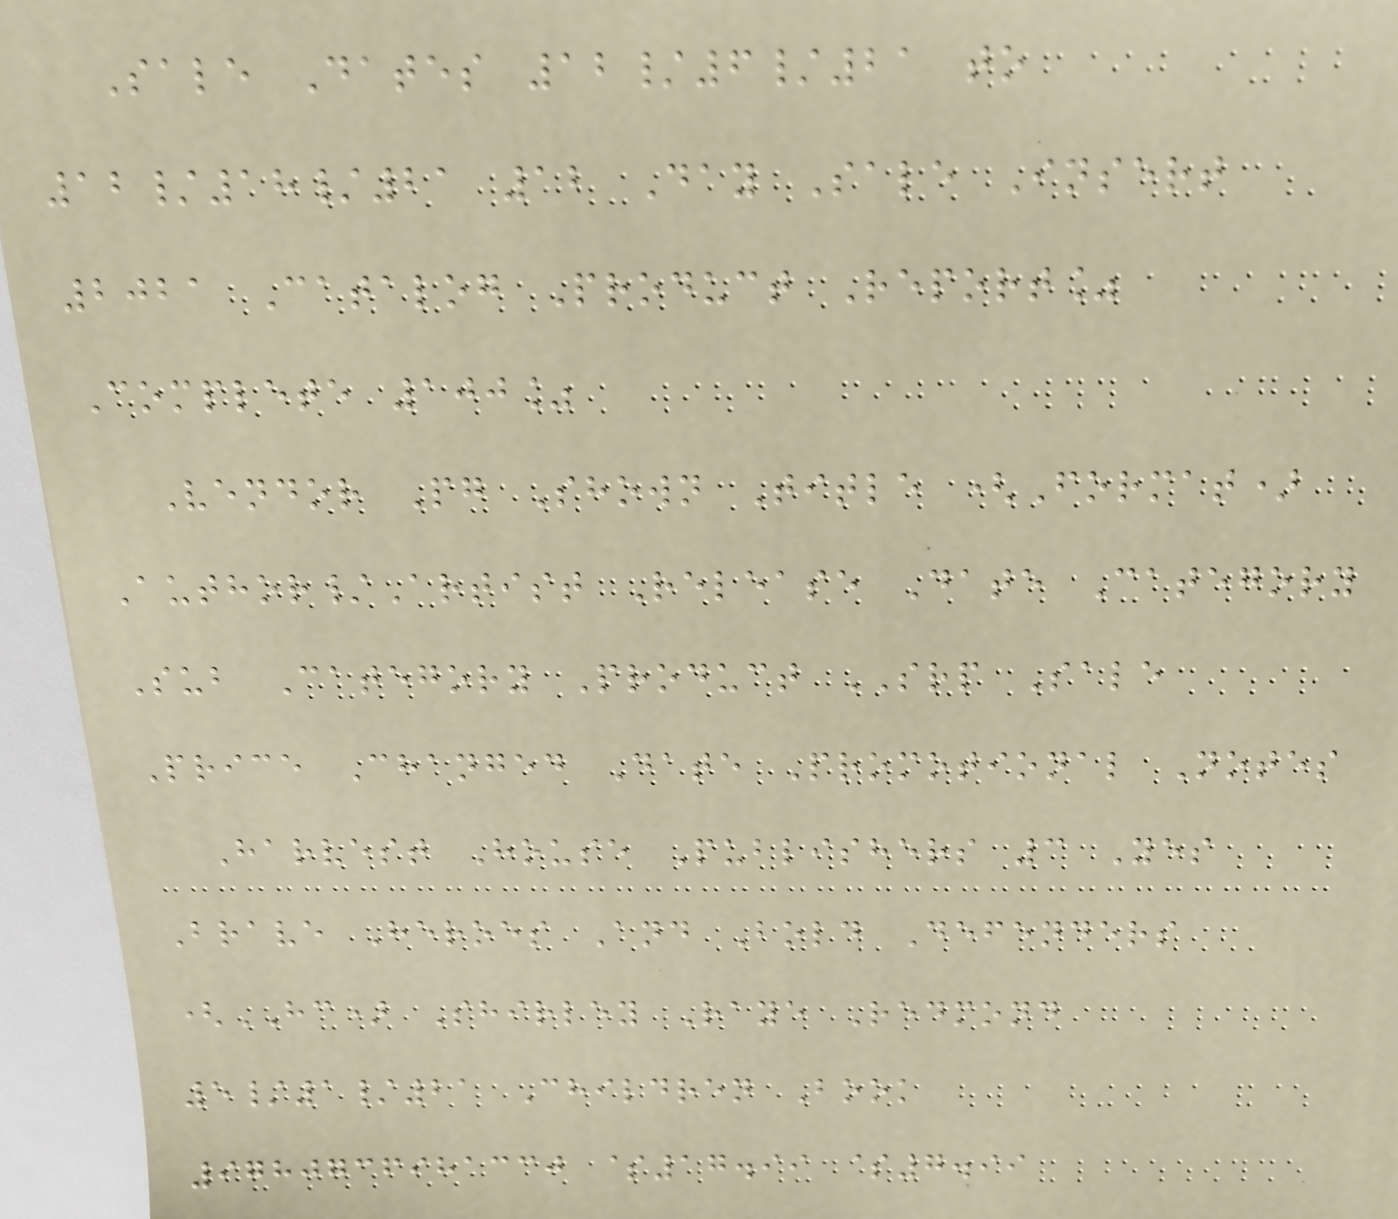Sale Dates 12/6/21 to
12/18/21 12 Day Sale Insert
2021 Catalog Product Report%
Complete 100%
Vendor Pg Shown Title (Format)
Author/Artist Release Date Category
Sub Category Product SRP Sale
Price Changed Date Promotional Notes
Harvest House Publishers 3 Yes
Brave Heroes And Bold Defenders
(HC) Shirley Raye Redmond
5/1/21 Children Book
9780736981330 $17.99 $7.99
